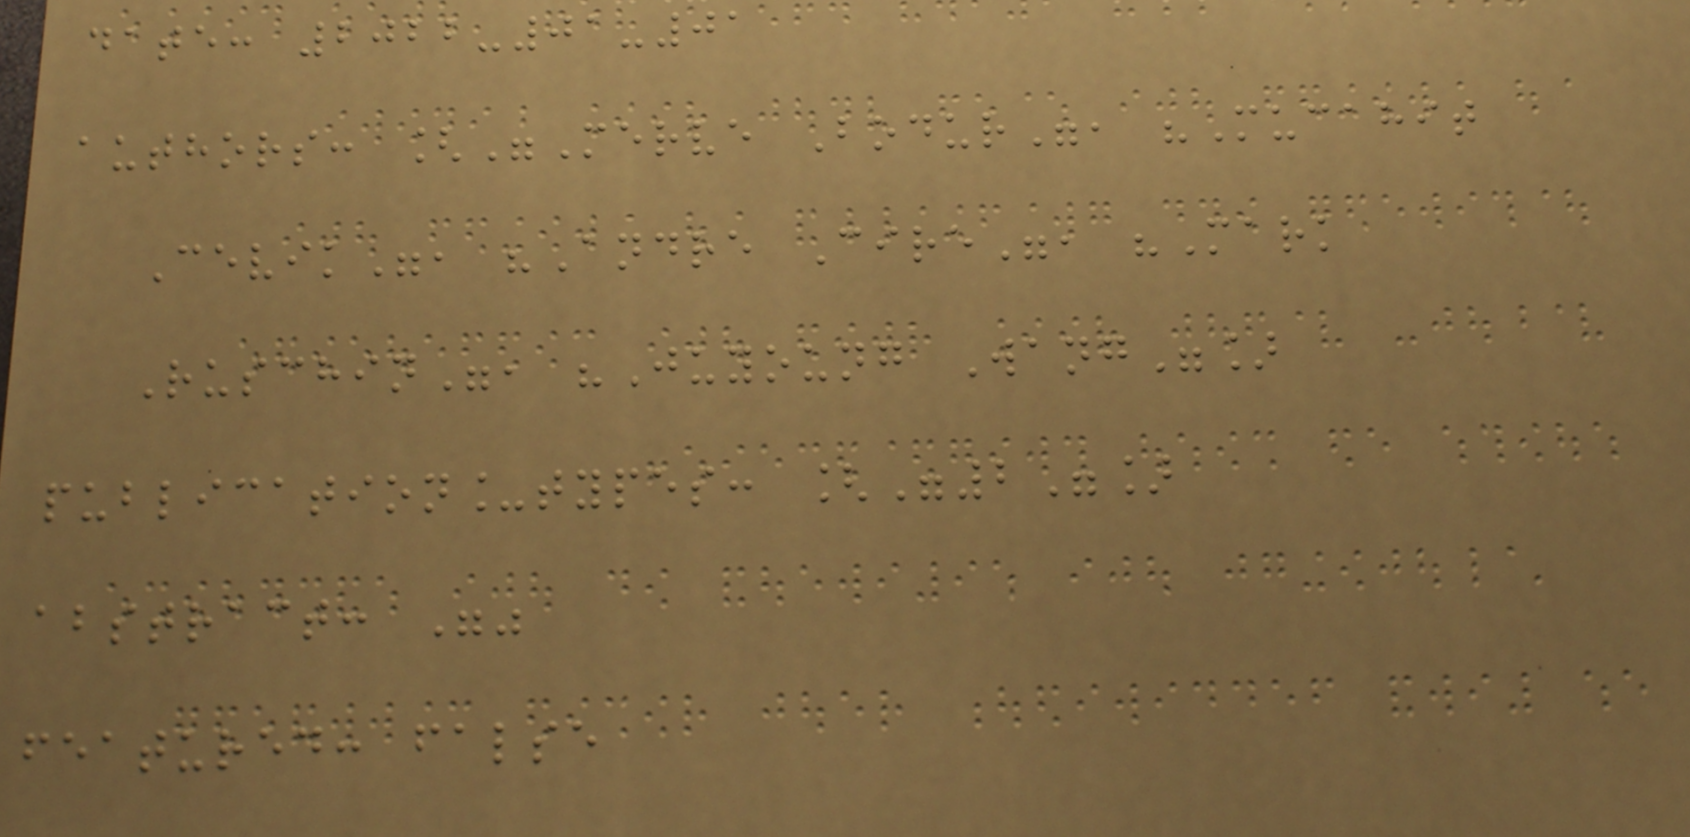date: 2022-01-01
authors: ["Merve Bodur", "Mucahit
Cevik", "Andre Cire", "Mark
Ruschin", "Juyoung Wang"]
publication_types: ["2"]
abstract: ""
featured: false
